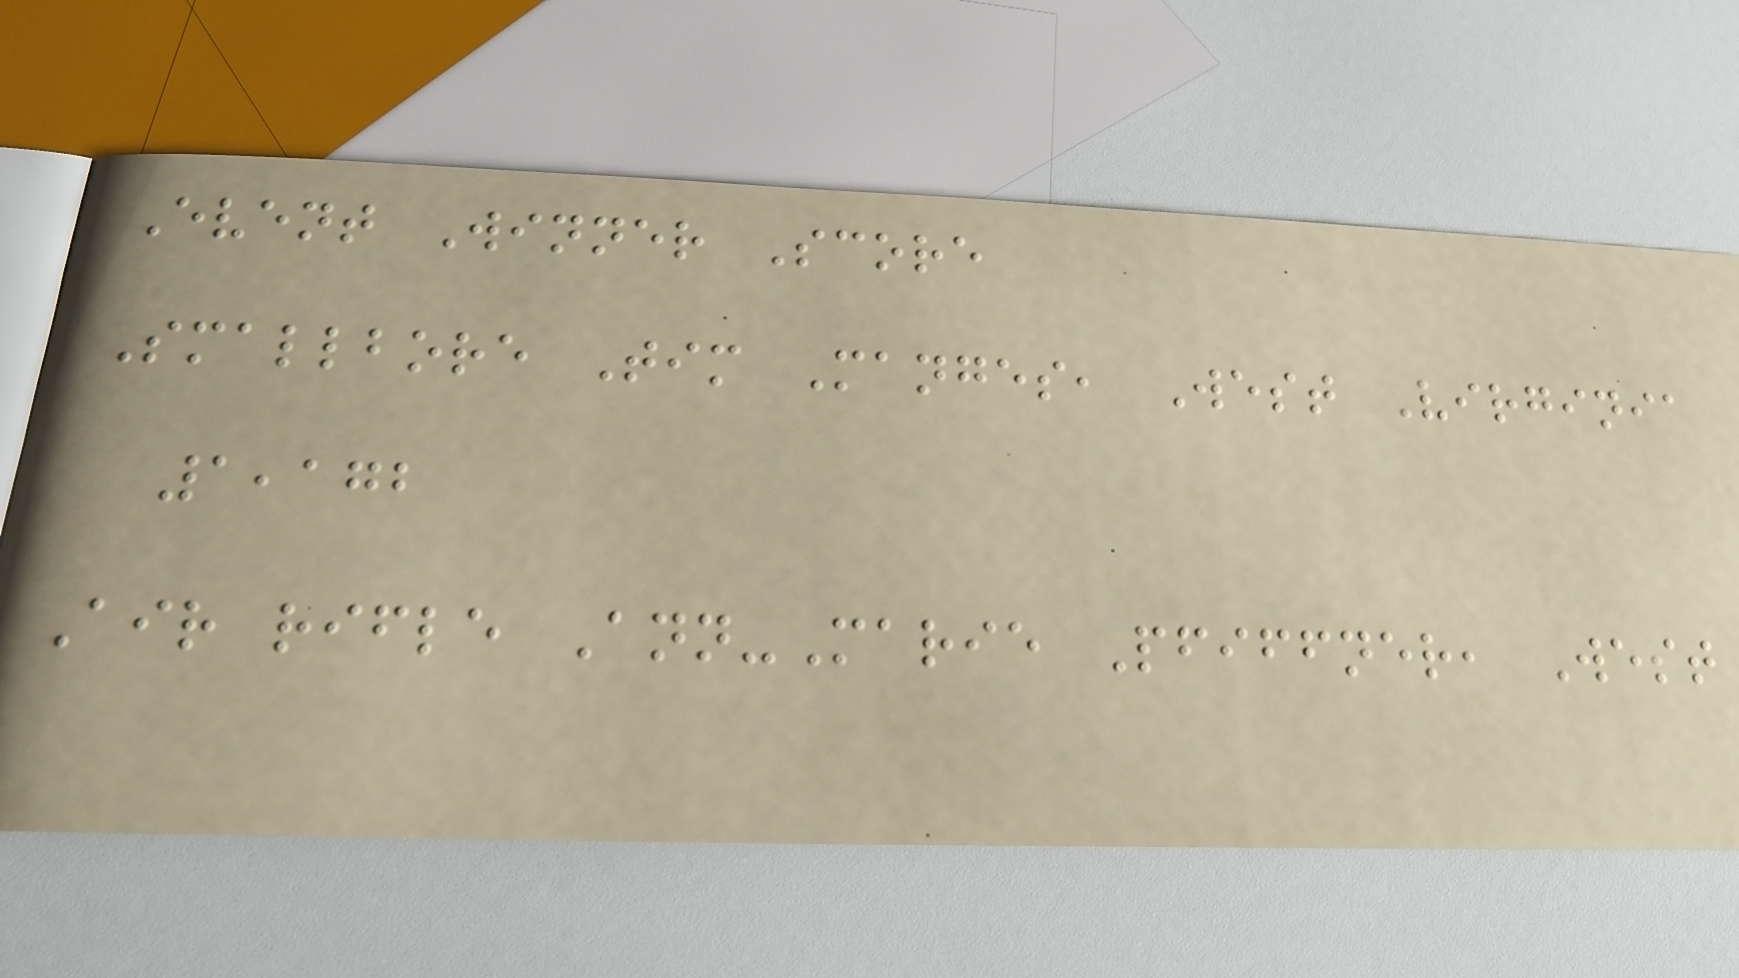Event Winner Score
Smallbore Tim Manges, West Virginia
1,172
Air rifle Ann-Marie Pfiffner, West
